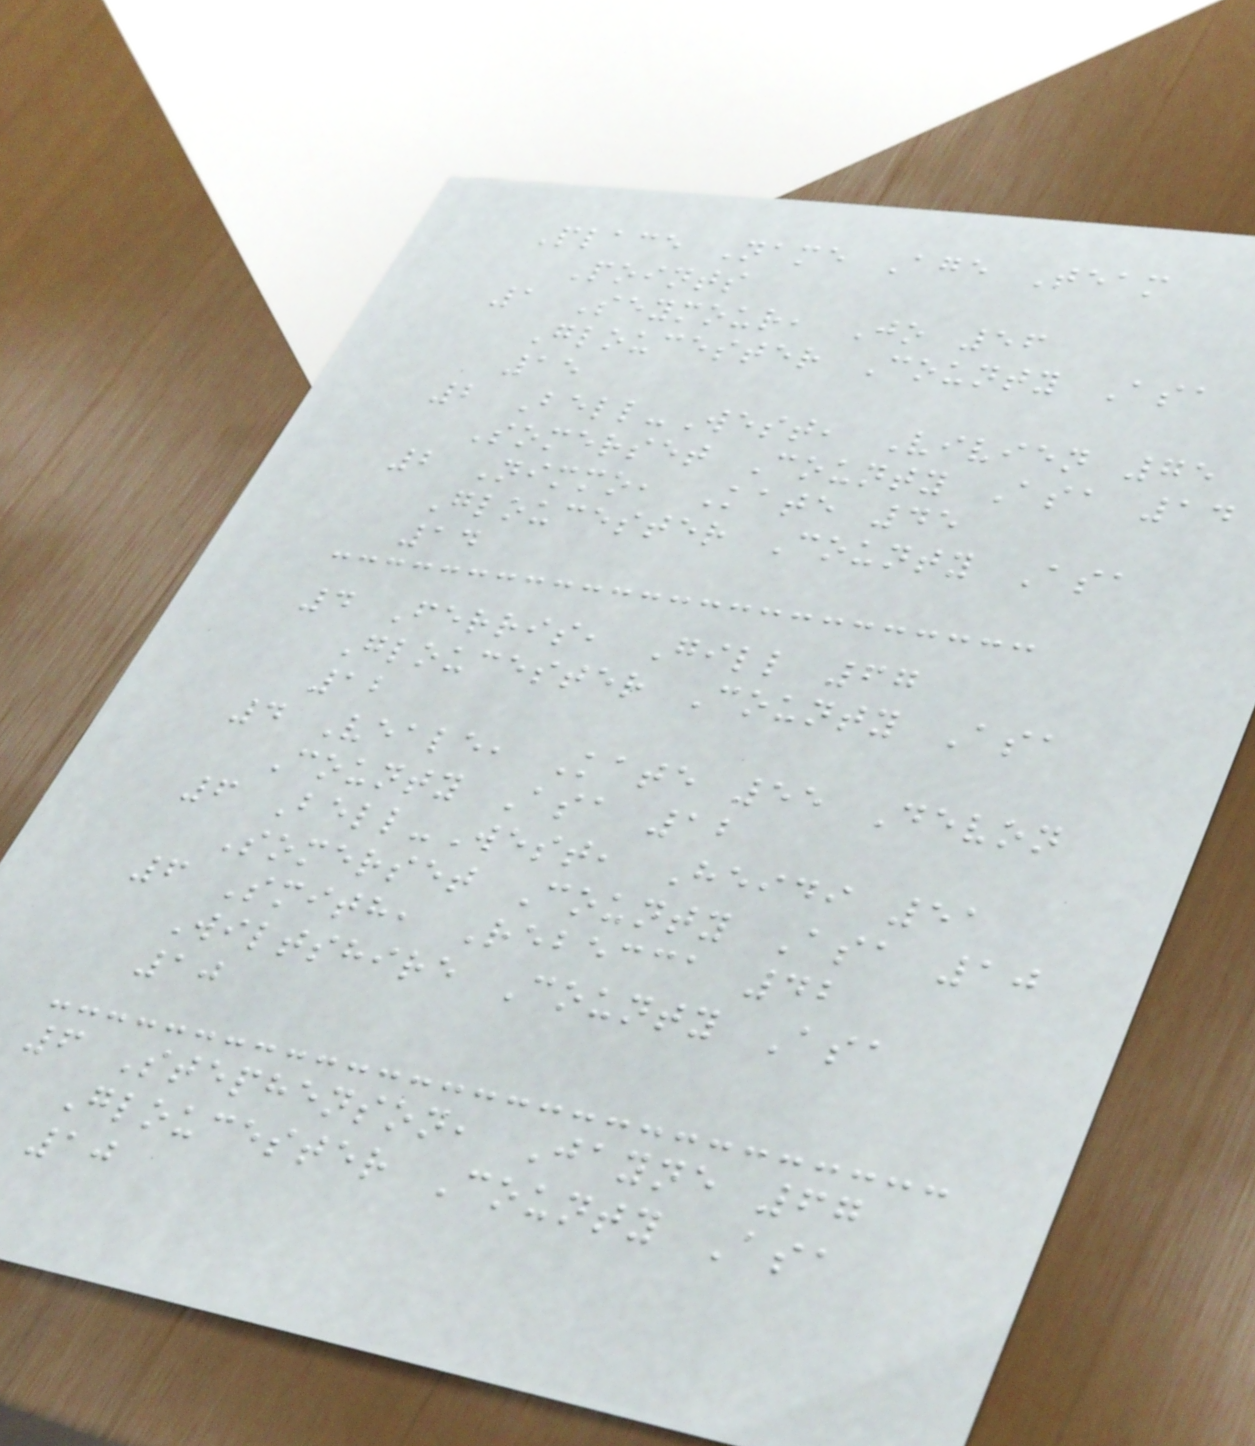Place Name Age Team
Points
1 Seymour, Jo 56
Gloucester County Asa
15
2 Bell-West, Vivien 75
Somerset County Asa 14
2 Nimmo, Kate 45
Gloucester County Asa
14
4 Ferris, Gill 67
Gloucester County Asa
12
4 Veale, Kate 55 Devon
County Asa 12
6 Bell-West, Heidi 51
Somerset County Asa 10
6 Smith, Rebecca 42
Wiltshire County Asa
10
6 Stephenson, Jayne 67
Gloucester County Asa
10
